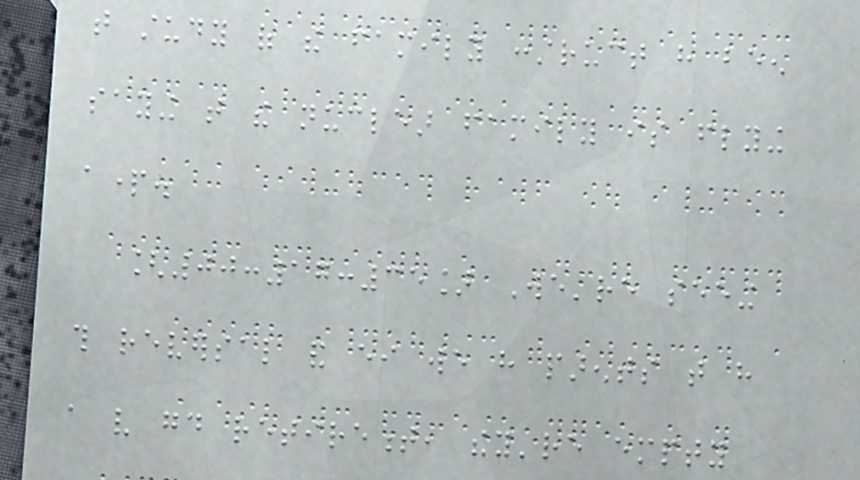that study of the family construct have been
saying that the nuclear family is flying
apart.
[00:17:35] We're seeing
this reversal and either we have parents that have
a very good retirement, they're empty
